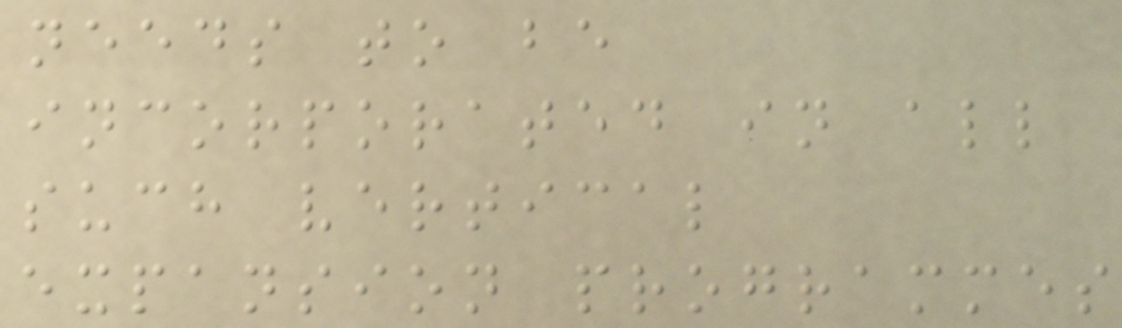needs to be
incorporated in all
such vertical
expansion programmes
